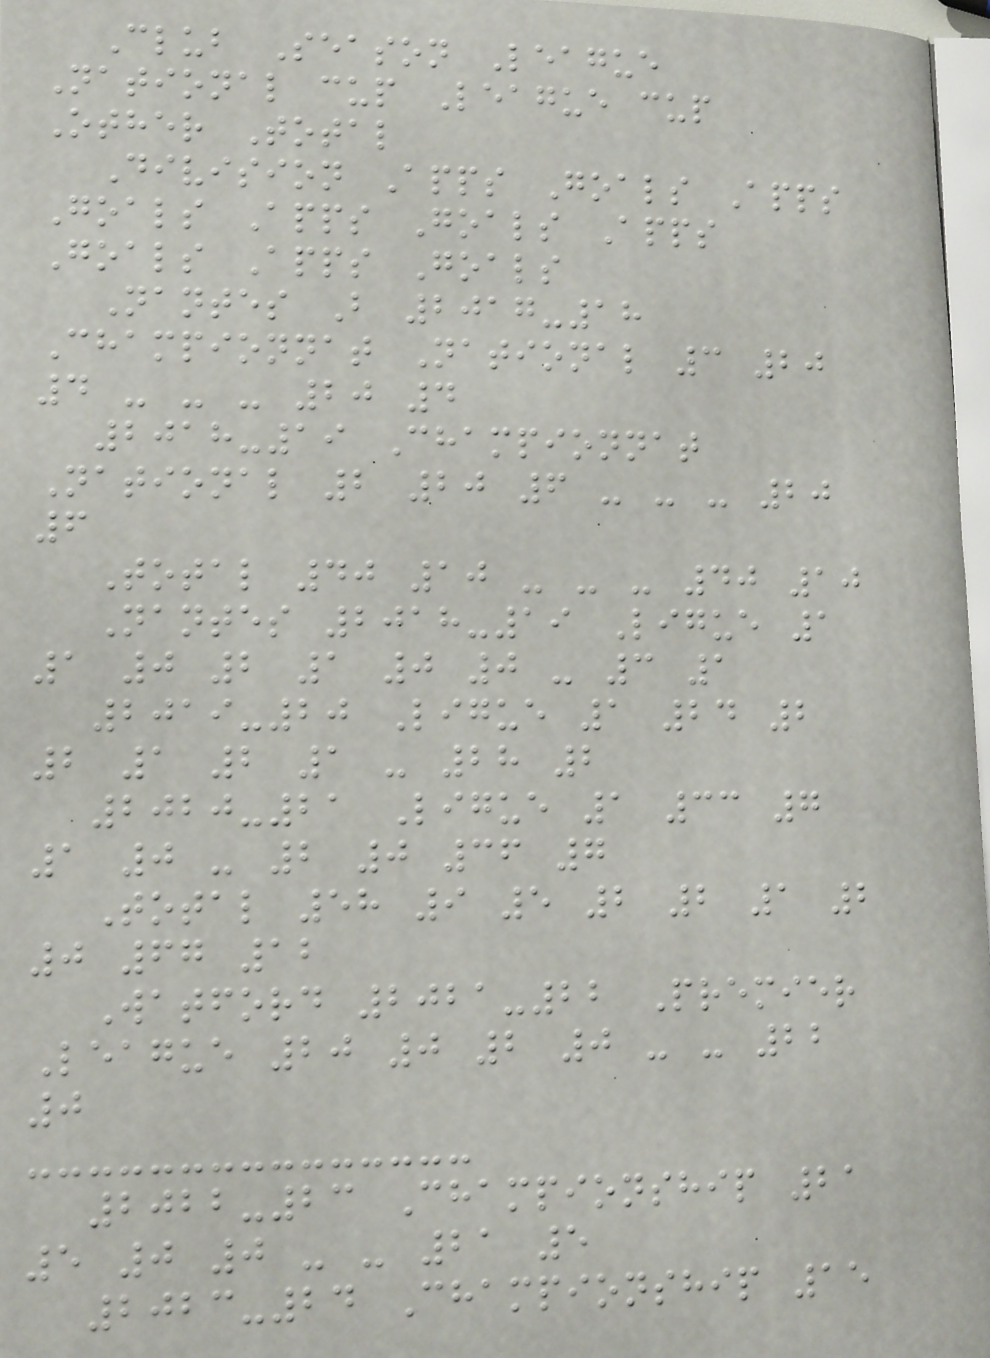Club Season League
National cup League cup
Other Total
Division Apps Goals Apps
Goals Apps Goals Apps
Goals Apps Goals
Nantes B 2017-18
Championnat National 3 20
4 - - - 20 4
2018-19 Championnat
National 2 20 6 - - - 20
6
Total 40 10 - - - 40 10
Nantes 2018-19 Ligue 1
1 0 2 1 0 0 - 3 1
2019-20 Ligue 1 24 2
2 1 2 1 - 28 2
2020-21 Ligue 1 33 7
1 0 - 2 0 36 7
Total 58 9 5 2 2 1 2
0 67 12
Watford 2021-22 Premier
League 20 0 2 0 - - 22
0
2022-23 Championship 21
5 0 0 - - 21 5
2023-24 Championship 15
